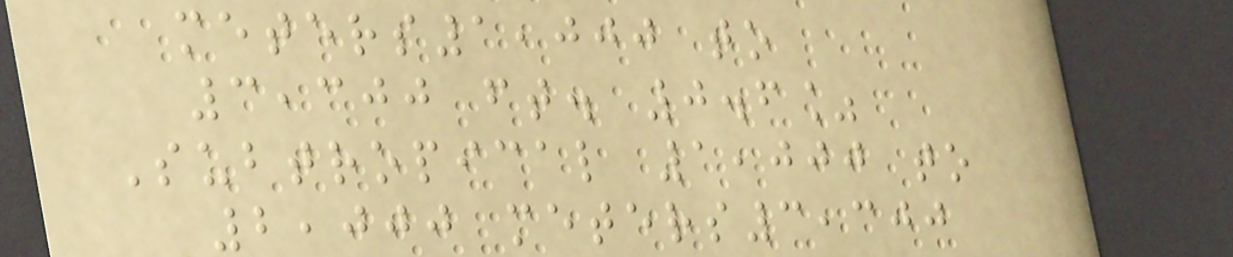meters1,000 to
3,300 ft. 0.6%
Subtropical 1,000 to
2,000 meters3,300
